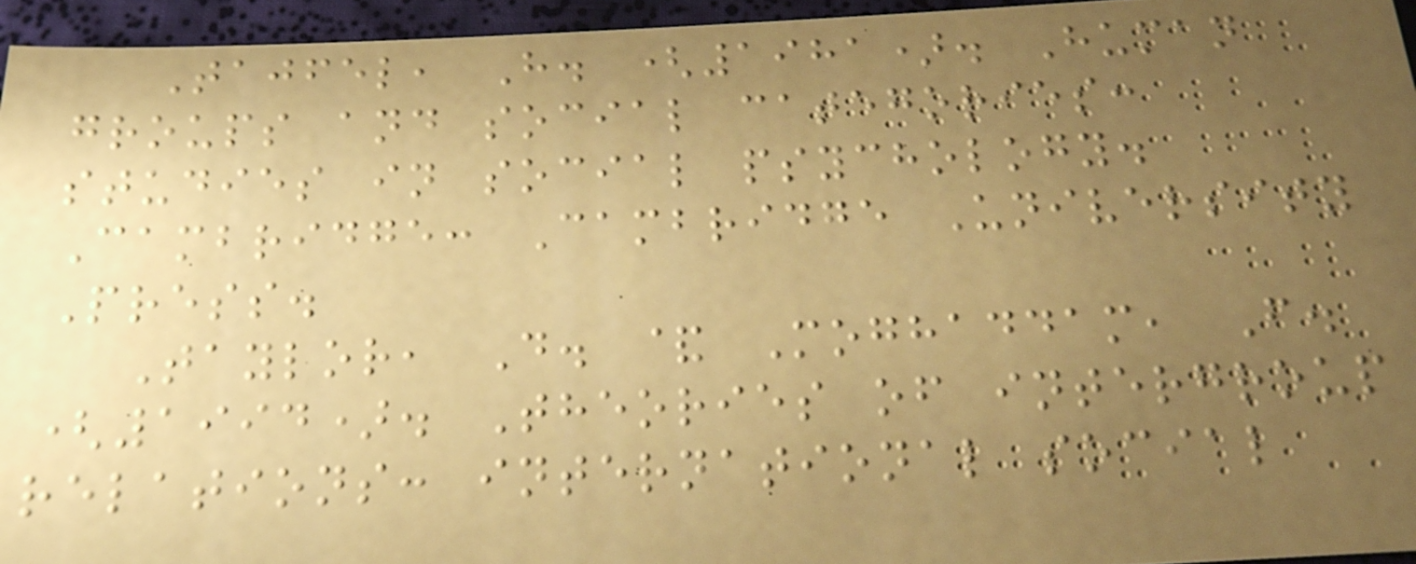Tajfel, H. (1981). Human
groups and social categories:
studies in social psychology.
Cambridge: Cambridge University
Press.
Taylor, D. & Moghaddam, F.
(1994). Theories of intergroup
relations: international social
